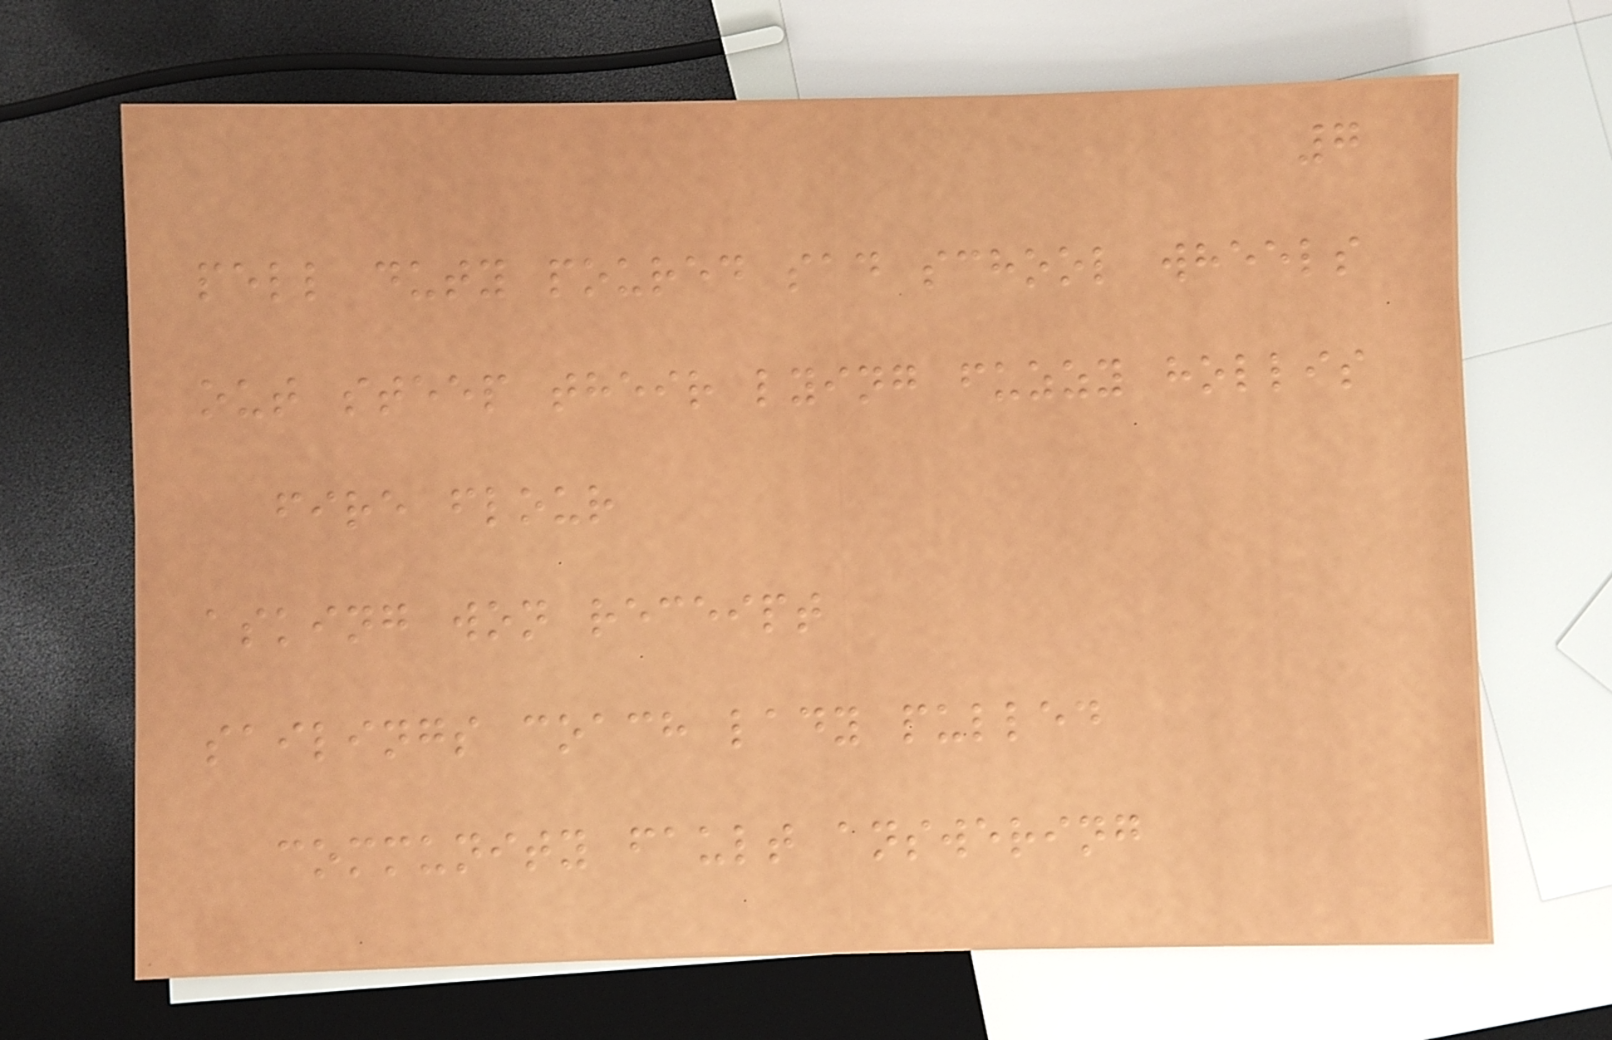7
pell duty poured sad school wheels
out steep their lying fuzzy hollis
fire flour
asking won receipt
sailings coach lady pulled
community fault answering
